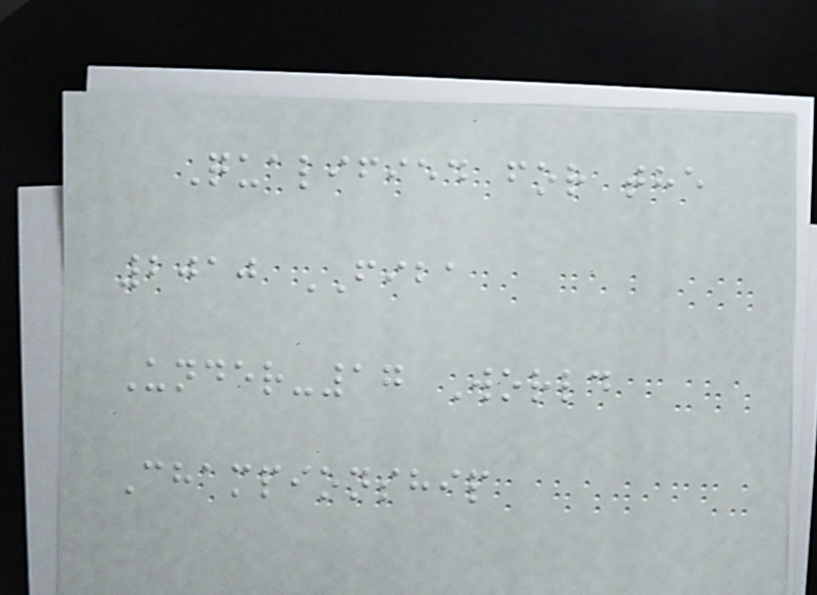Qualified for the
2010 FIBA
Under-17 World
Championship
